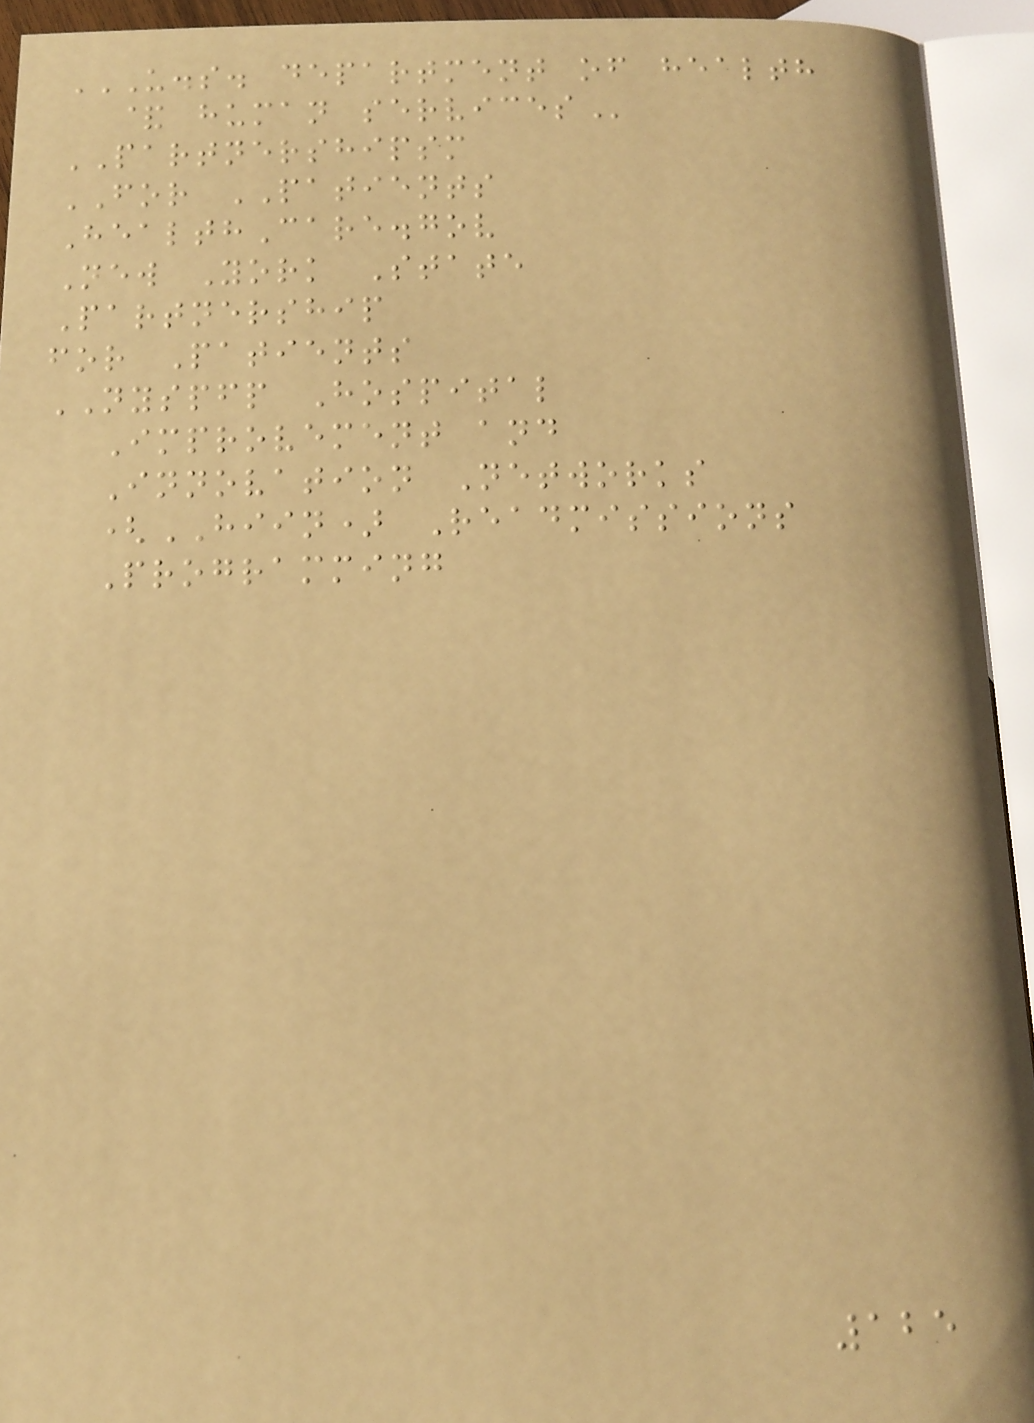U.S. DEPARTMENT OF HEALTH
& HUMAN SERVICES
PARTNERSHIPSM
FOR PATIENTS
HealthCare.gov
New York State
Partnership
for Patients
NYSPFP Hospital
Improvement and
Innovation Networks
(HIIN) Readmissions
Programming
125
